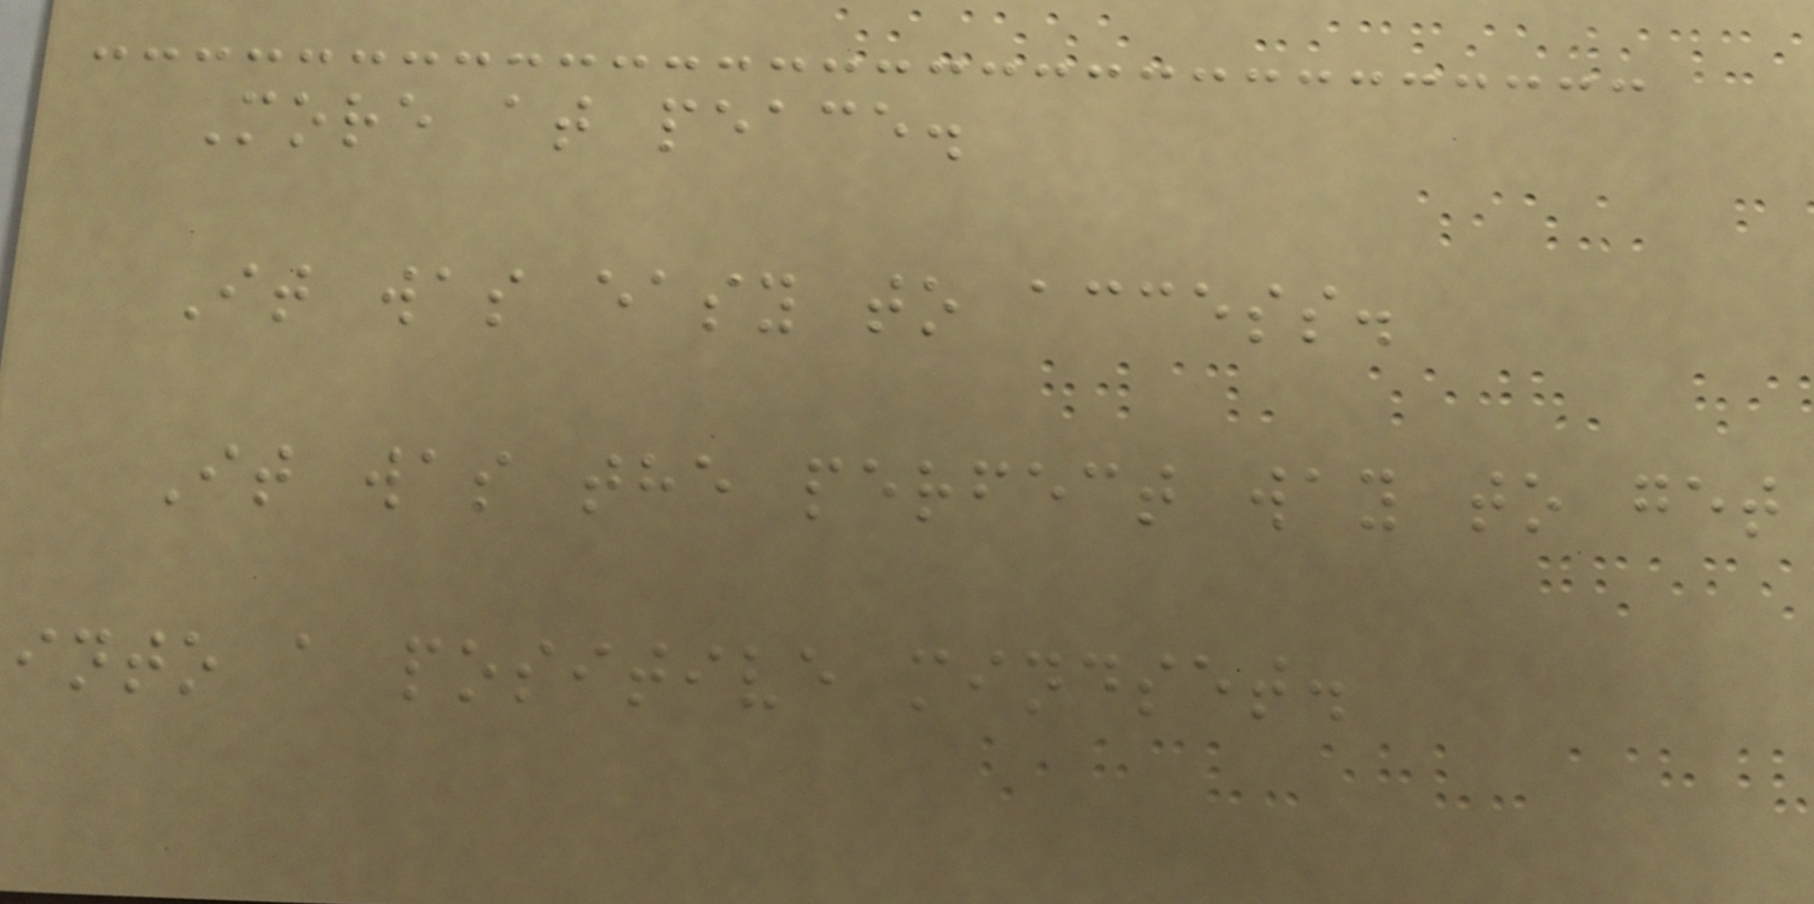More at peace.
It was easy to access.
It was the perfect way to get
into a positive mindset.
